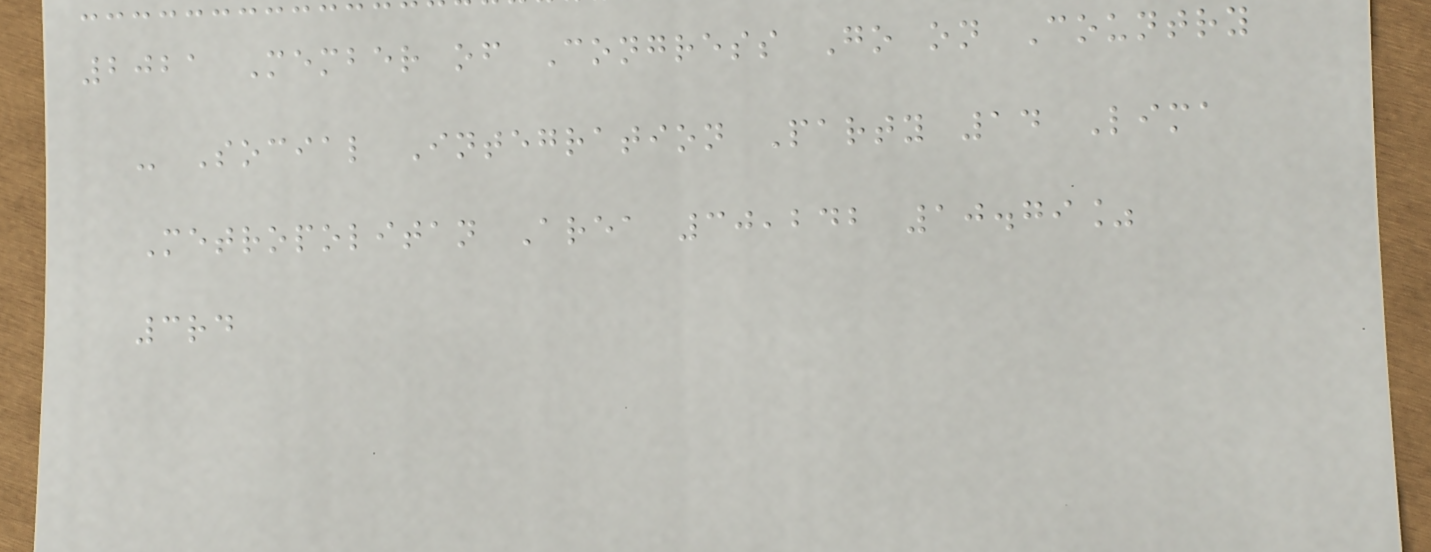2021 Member of Congress Go on Country
- Social Integration Party 14 Lima
Metropolitan Area 30,242 10.79%
3rd
